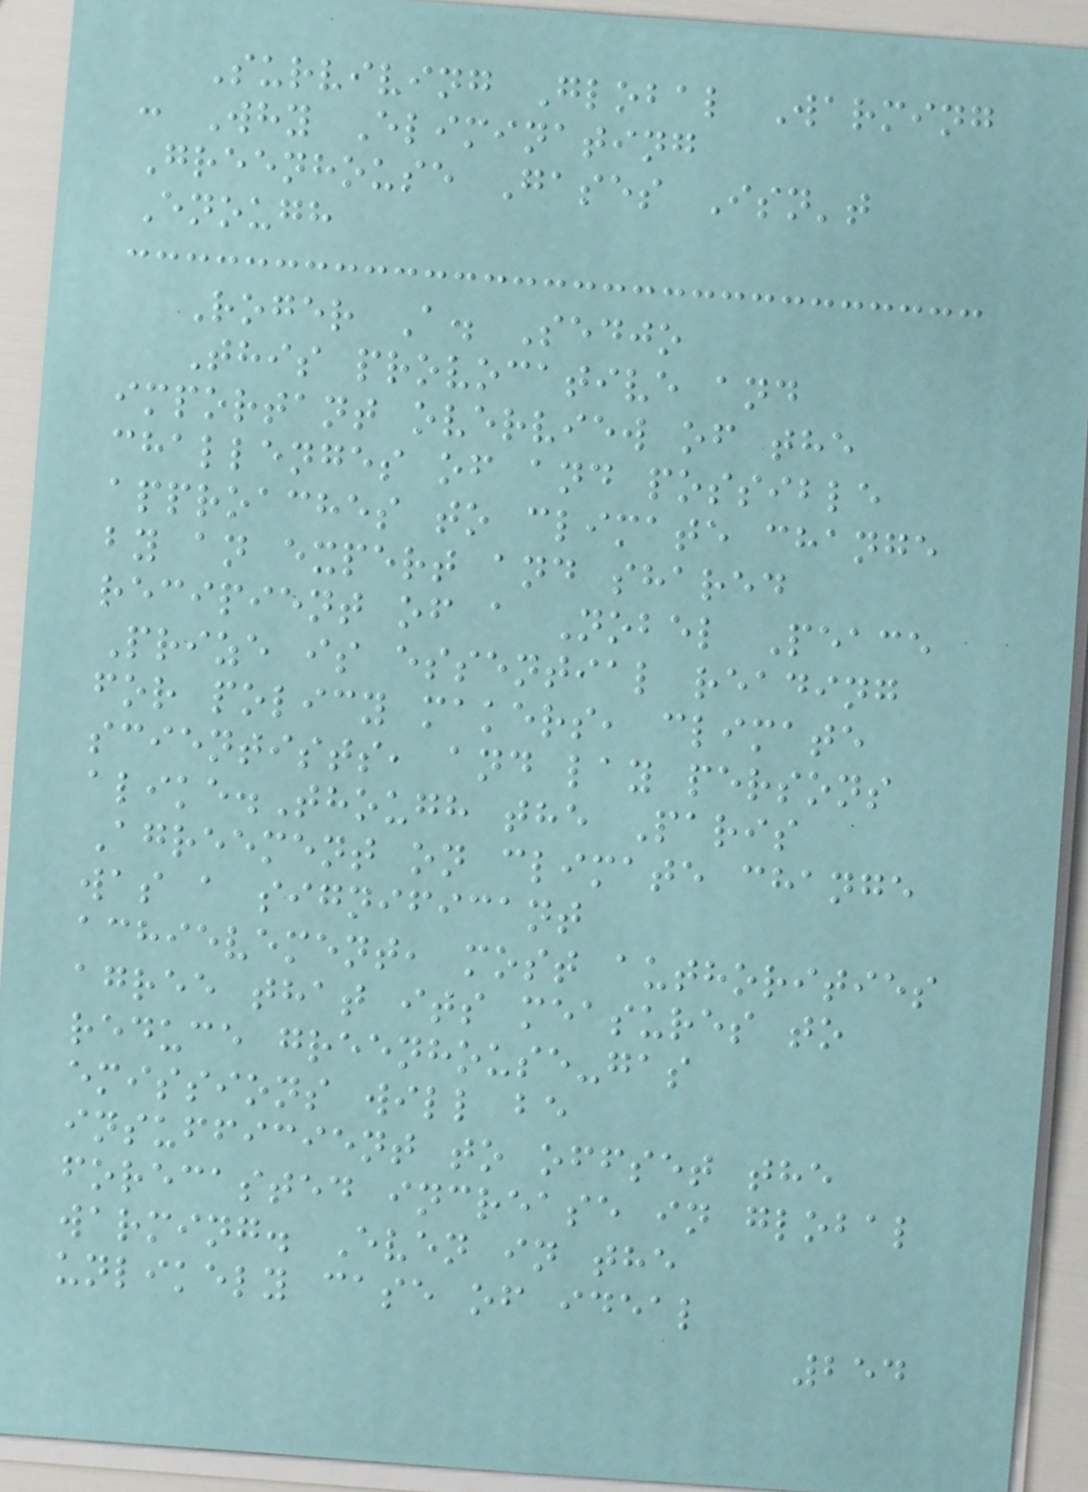Surviving Global Warming
: Why Eliminating
Greenhouse Gases Isn't
Enough
Roger A. Sedjo
This provocative and
important overview of the
challenges of and possible
approaches to climate change
by an expert and shared
recipient of a Nobel Peace
Prize is essential reading
for policy makers, climate
scientists, and lay persons
alike.Though the Paris
Agreement on climate change
was a significant
achievement, most authorities
agree that its measures to
reduce greenhouse-gas
emissions will be
insufficient to offset the
forecasted increase in global
warming. Even in the
unlikely case of ideal
254
